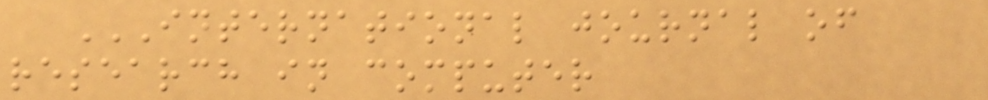INTERNATIONAL JOURNAL OF
RESEARCH IN COMPUTER
